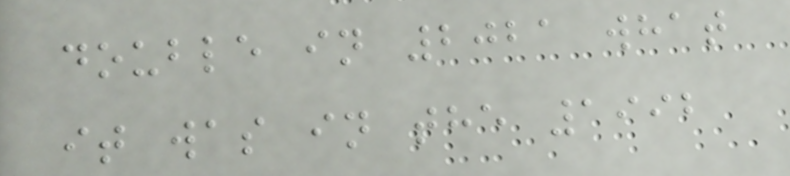double in 2021 what
it was in the 1992
